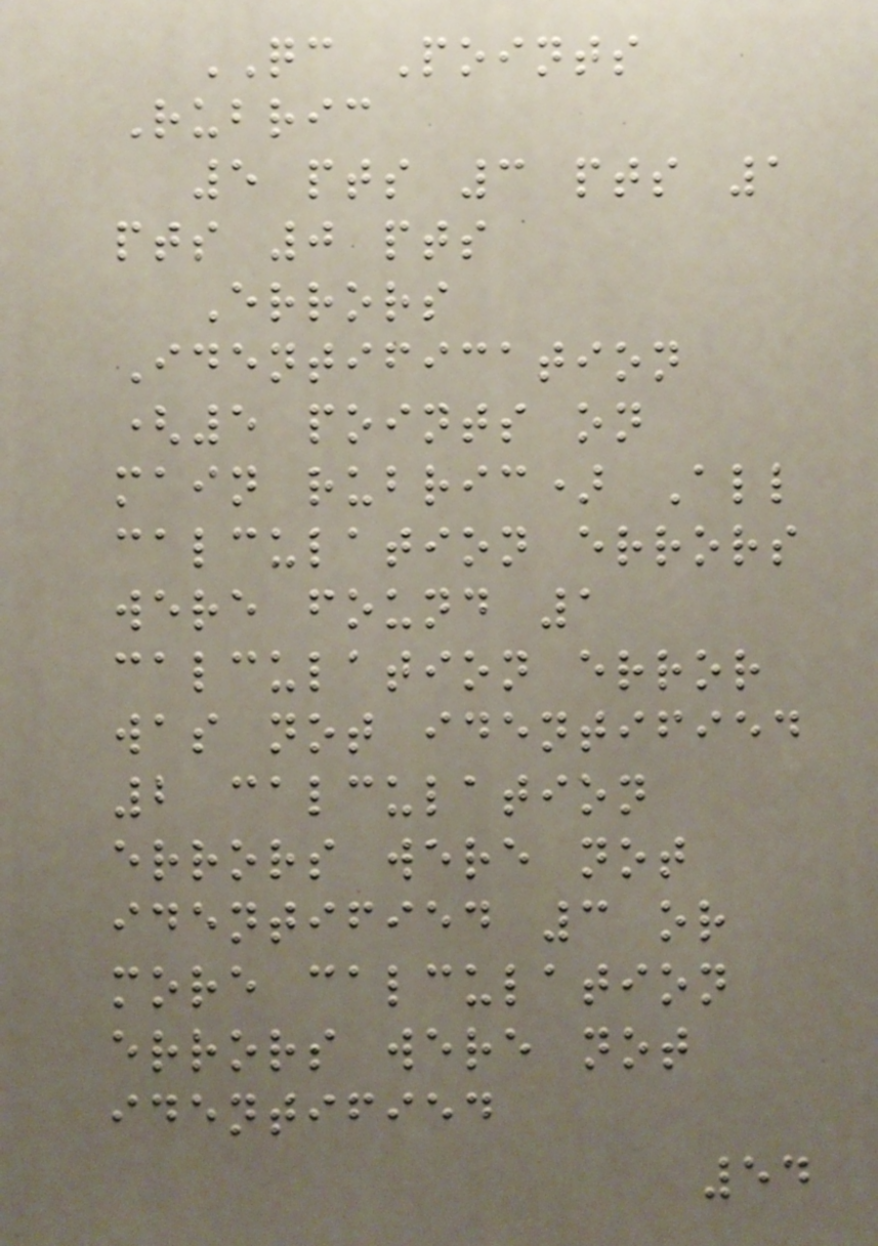QC Points
Rubric
5 pts 3 pts 1
pts 0 pts
Errors
Identification
(5 points on
main rubric) All
calculation errors
were found 1
calculation error
was not identified
2 calculation
errors were not
identified 3 or
more calculation
errors were not
identified
54
